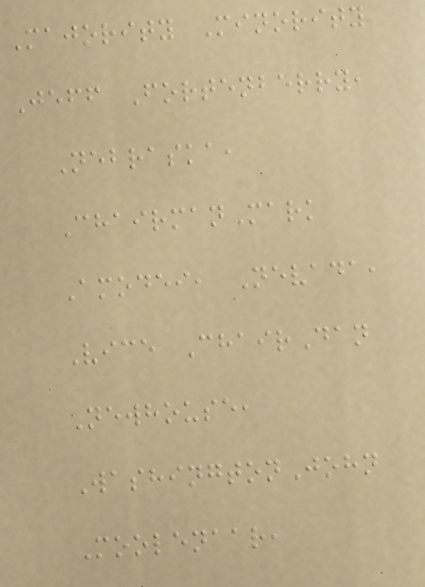Majority Minority
Jeff Fortenberry,
Nebraska,
ChairmanMark
Amodei, Nevada,
Vice ChairDan
Newhouse,
WashingtonJohn
Moolenaar,
